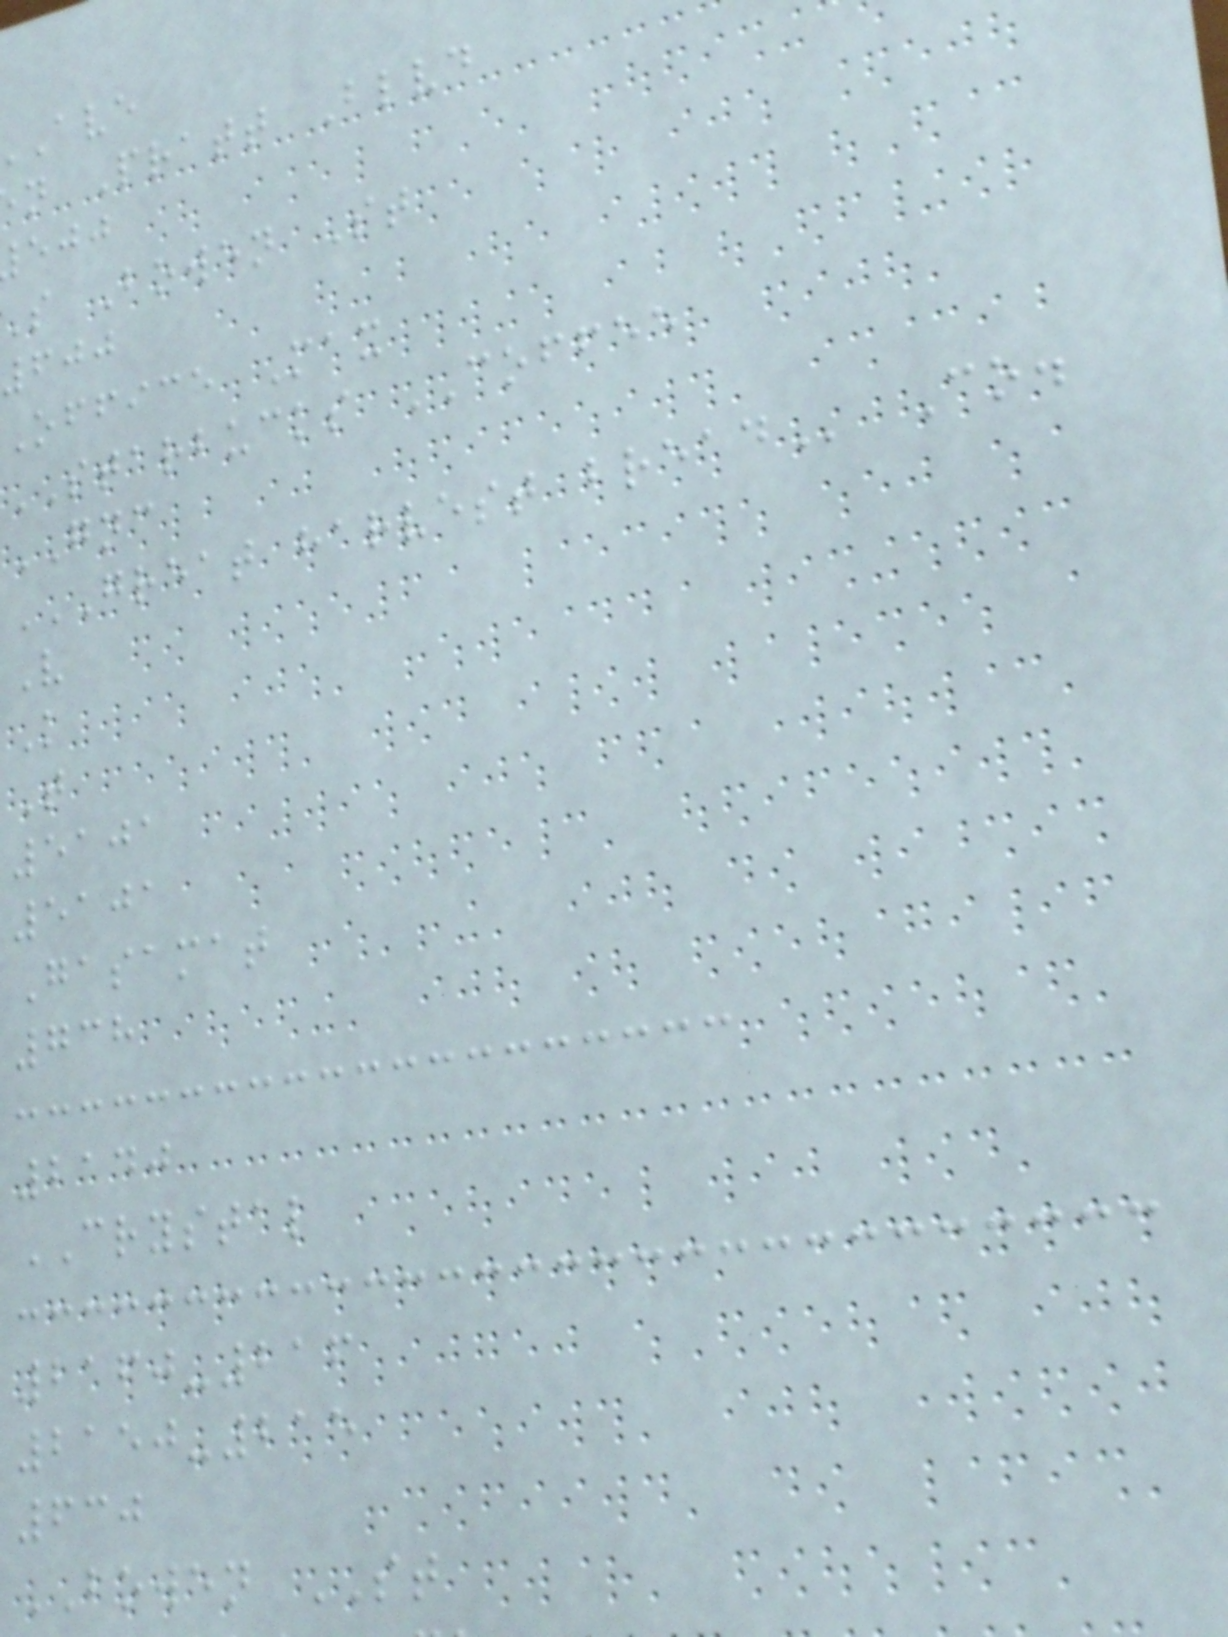n Pratt Blvd
s Bowen St
600
Office Max
STARBUCKS COFFEE
GNC
GREAT HARVEST BREAD Co.
V
K
T
5101
5101
Gasamat
738
2140
CRYSTAL
2160-216
2150-215
630
BOWEN ST
